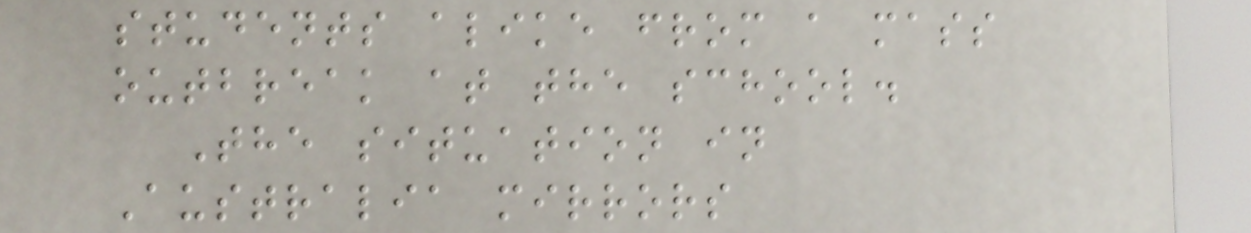students alike from a mass
outbreak at the school.
The situation in
Australia mirrors
